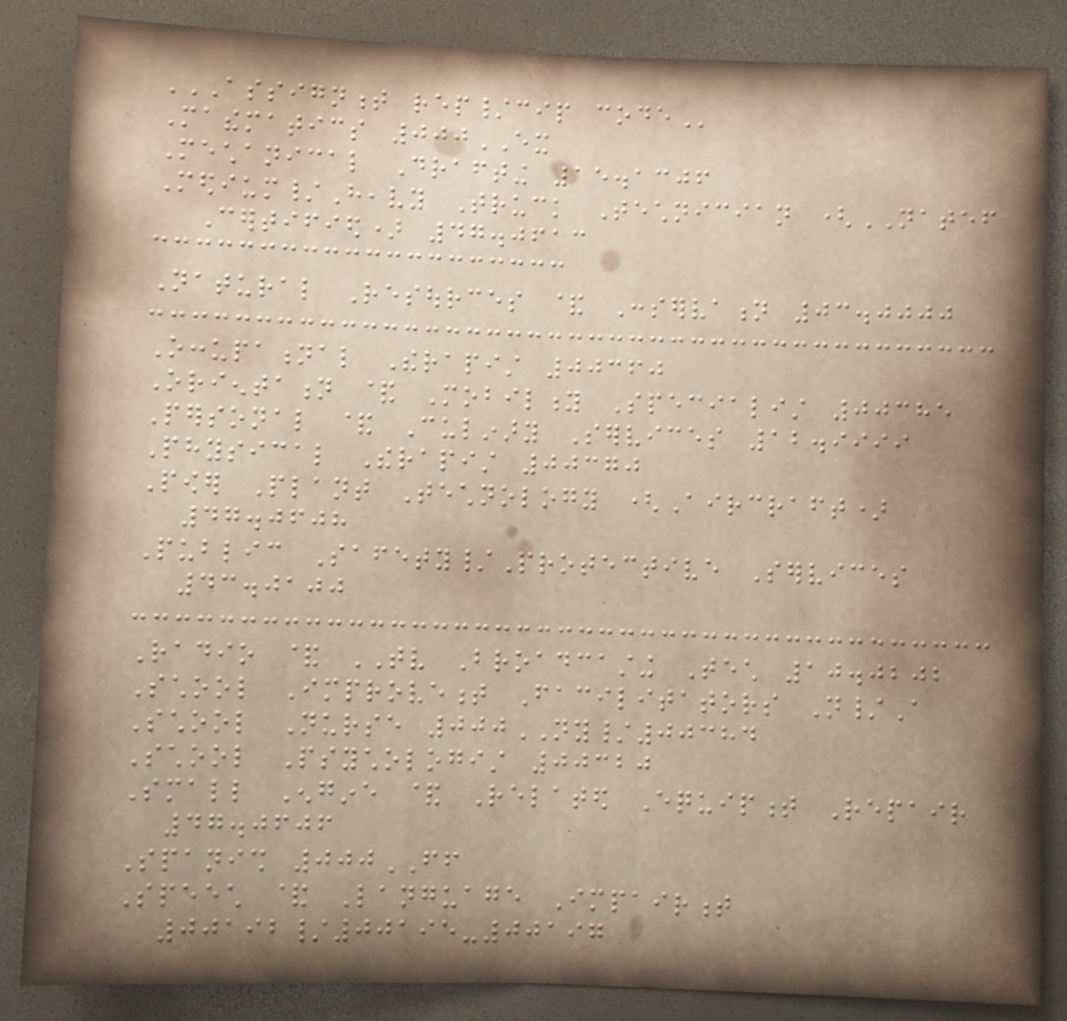ASSIGNMENT REP/CIP CODE
Mathematics 000EX
Mechanical Drafting 15.1306
Medium/Heavy Truck Technician (NATEF
Certified) 47.0613
Natural Resources & Conservation 03.0000
Occupational Therapist 00360
Orientation & Mobility Specialist 00385
Personal & Culinary Services 12.9999
Physical Therapist 00370
Power Plant Technology (Aircraft)
47.0608
Public Safety/Protective Services
43.0100
Radio & TV Broadcasting Tech 10.0202
School Improvement Facilitators N/A
School Nurse 000NY/00384
School Psychologist 00320
Small Engine & Related Equipment Repair
47.0606
Spanish 000FF
Speech & Language Impairment
00192/00195-00197
